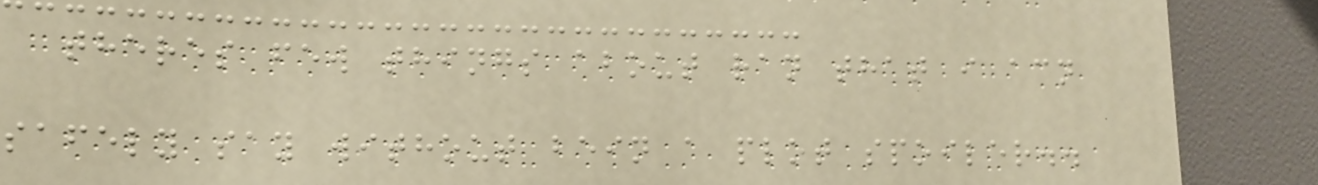theres few things about ran that i acn
safely say without bein a plot spoiler..
